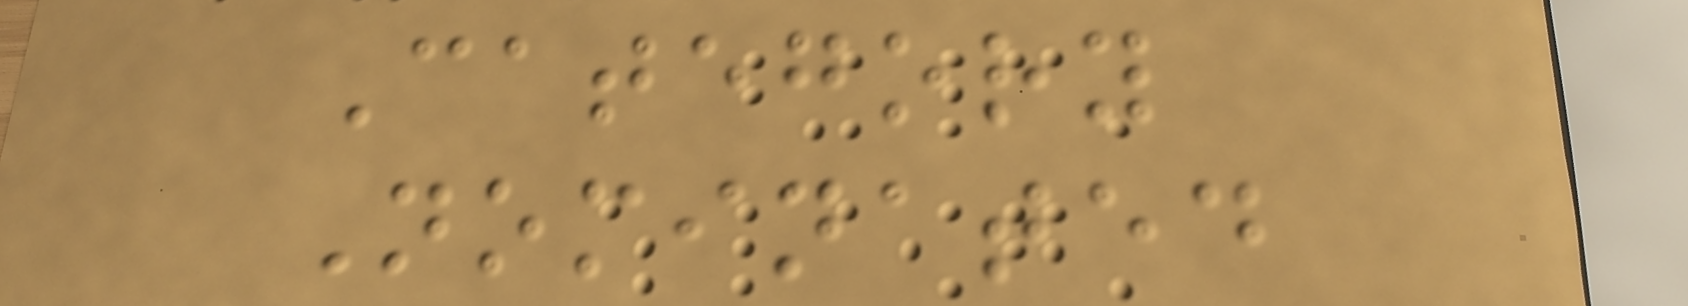Category
Nominated
